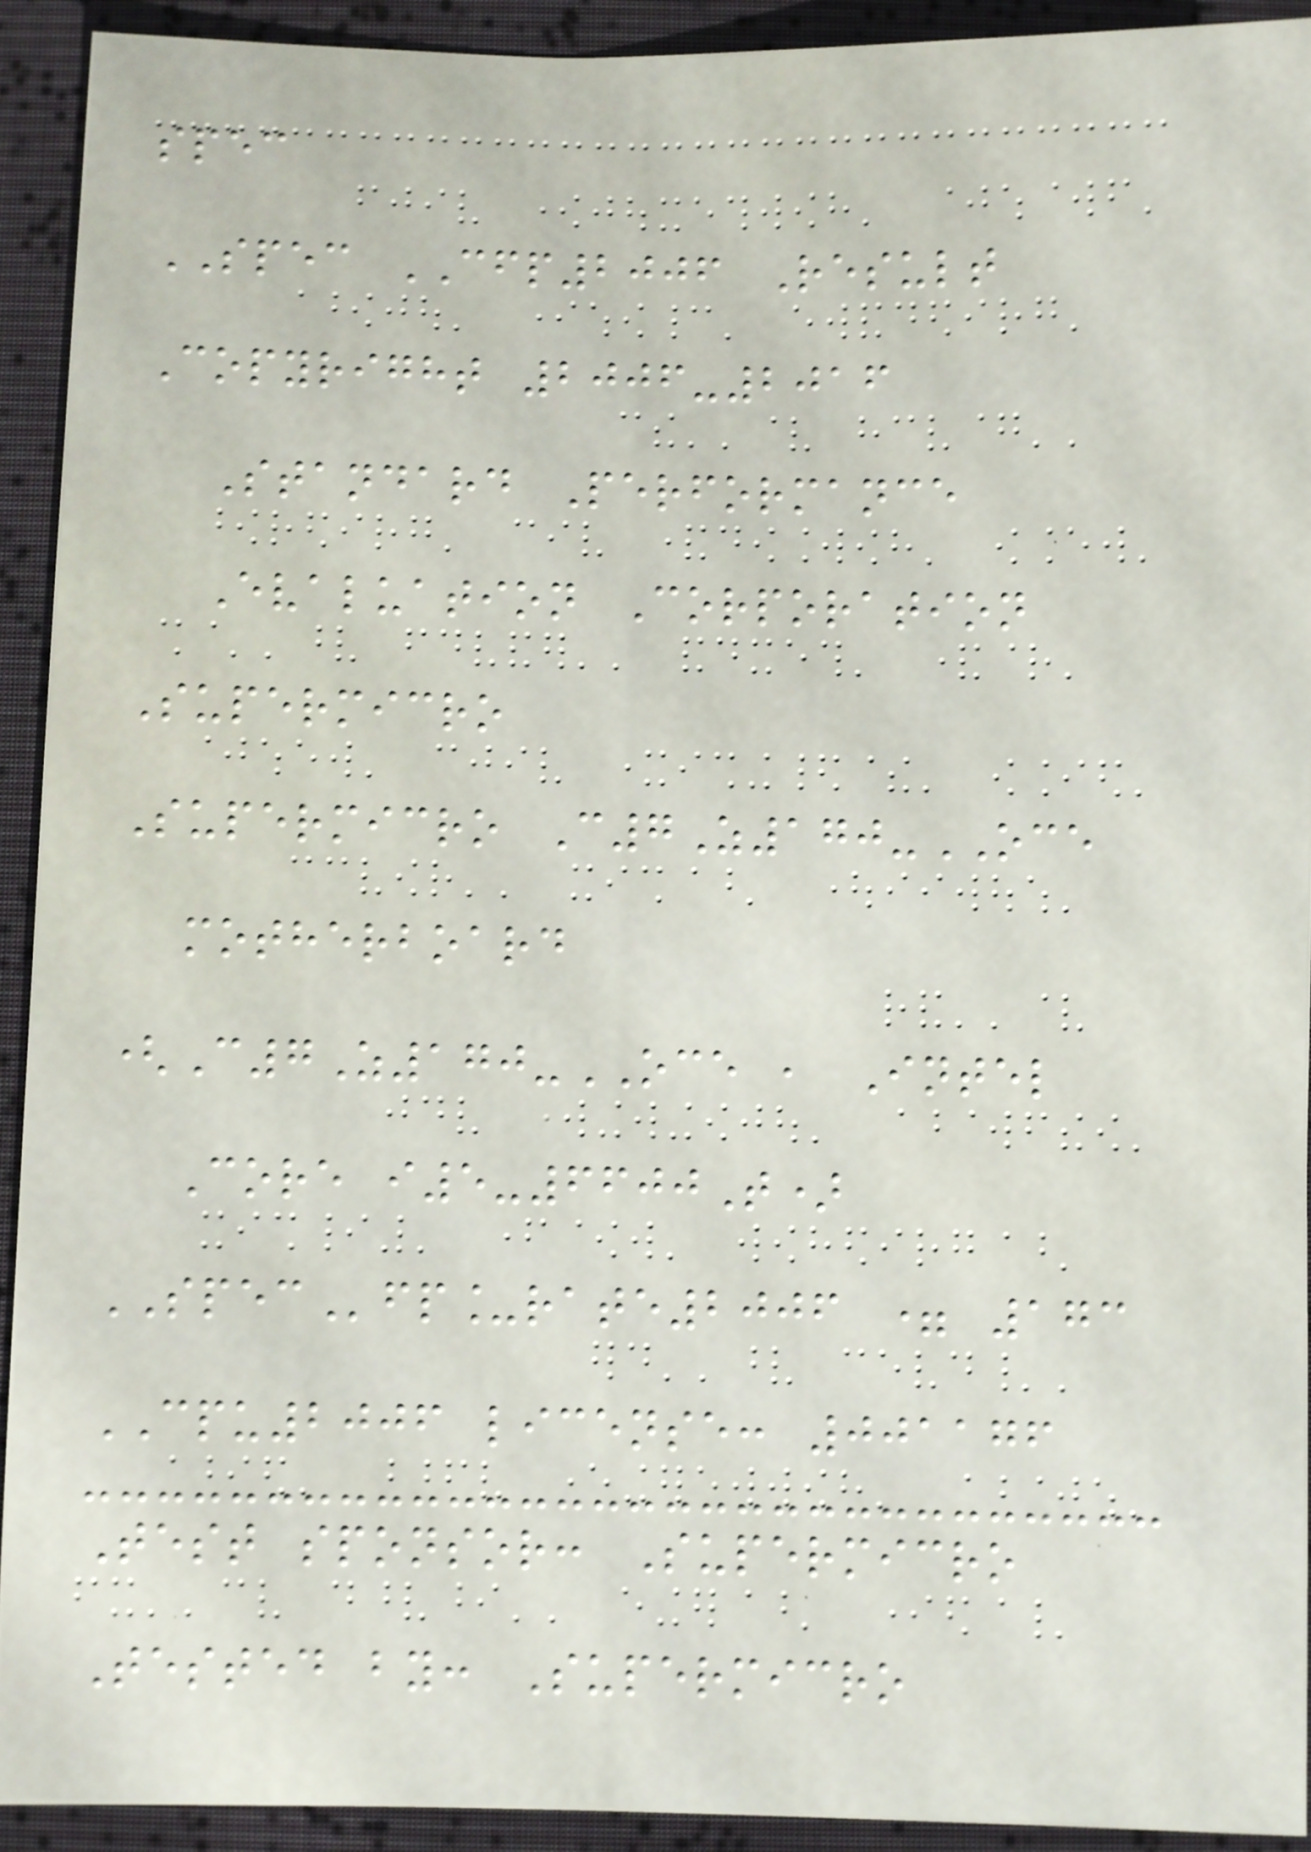spec
SPEC CFP2006 Result
Copyright 2006-2016
Standard Performance
Evaluation Corporation
Supermicro
Supermicro C7Z170-OCE
motherboard
(C7Z170-OCE , Intel
Core i5-6600T)
SPECfp_rate2006 = 173
CPU2006 license: 001176
Test sponsor: Supermicro
Tested by: Supermicro
